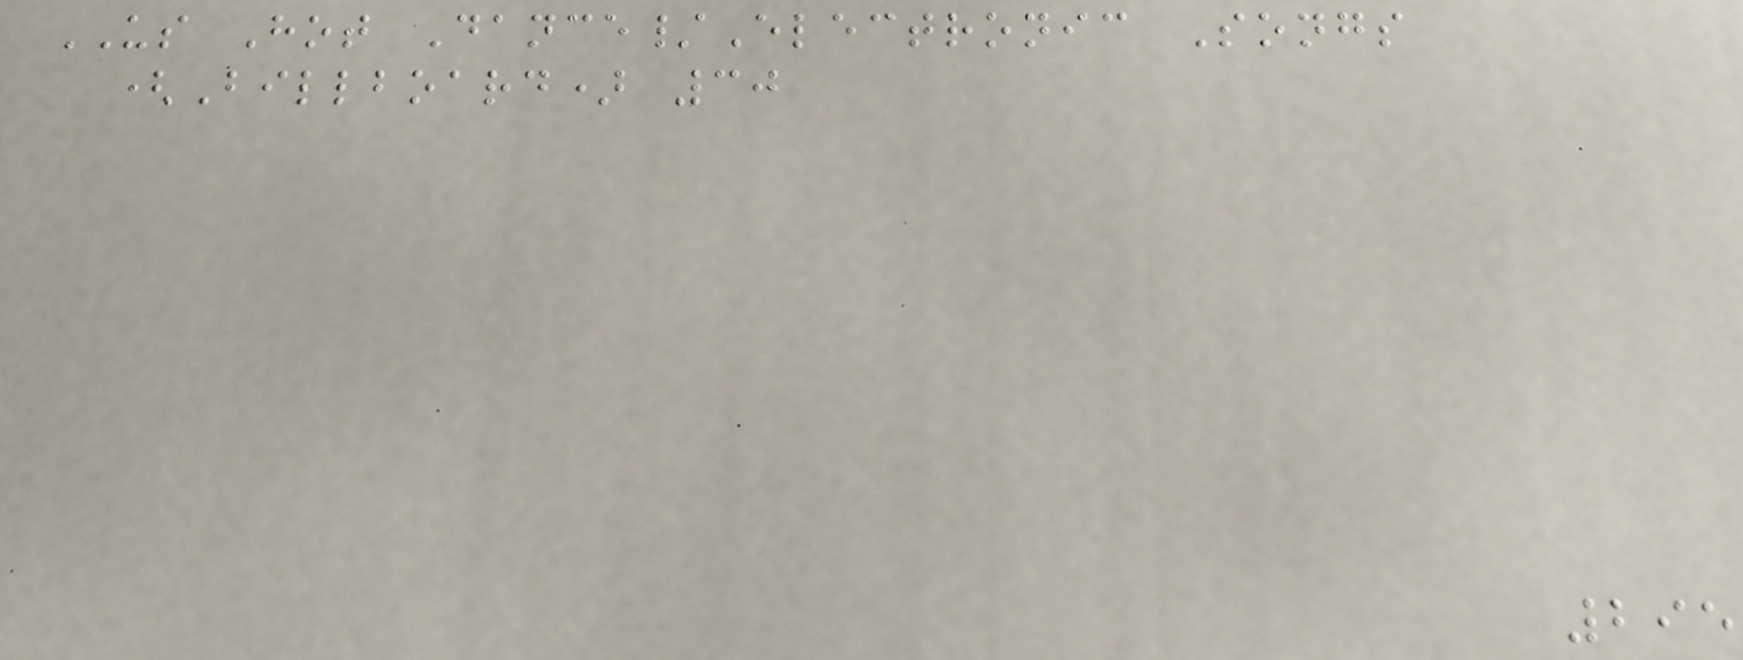US Hot Dance/Electronic Songs
(Billboard) 30
295
